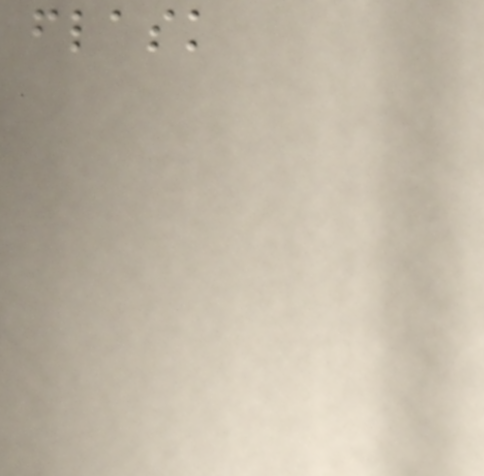flask
